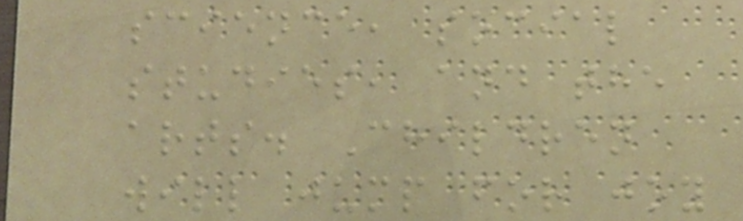science, social
studies, and the
arts. Children
will jump for joy
